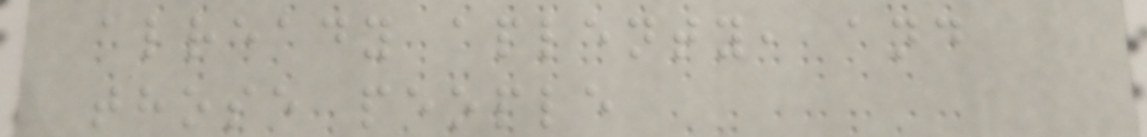already aplenty, and
those people
